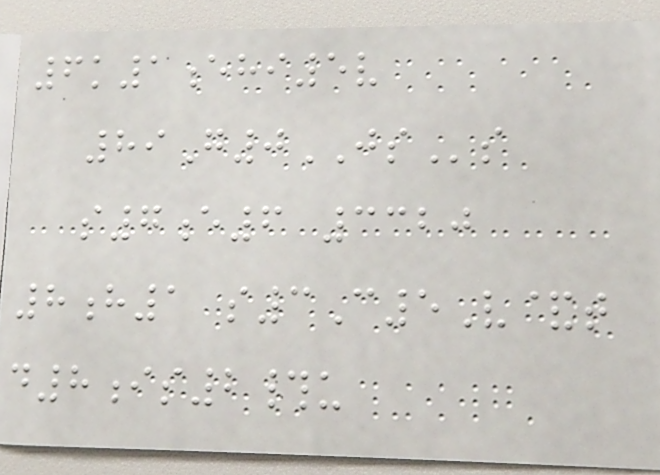6k1ehi5v
89G0JSs
s7e6 3320
8h1 s3C5V&t
d8is2#u
